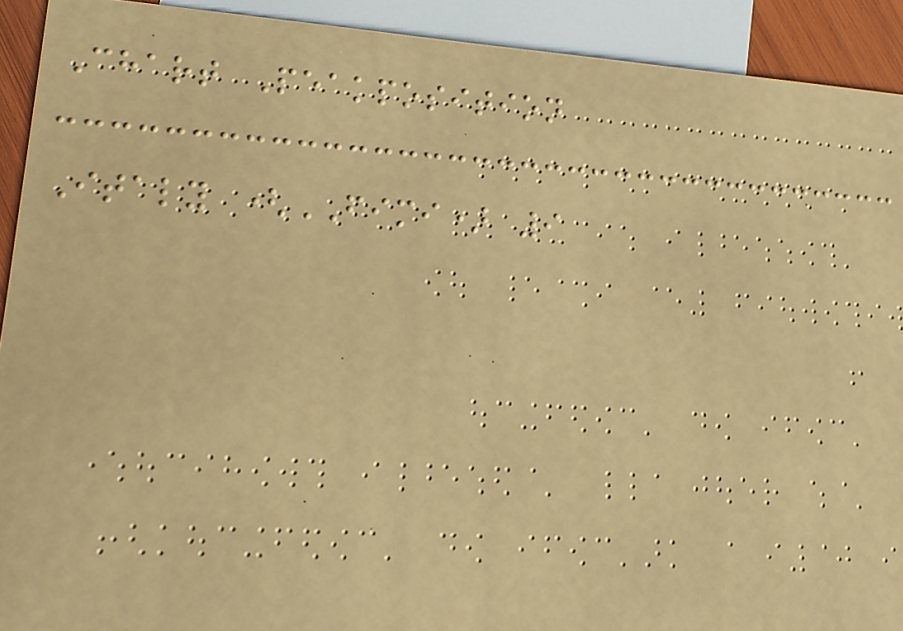Chart Peakposition
Italy (FIMI) 9
